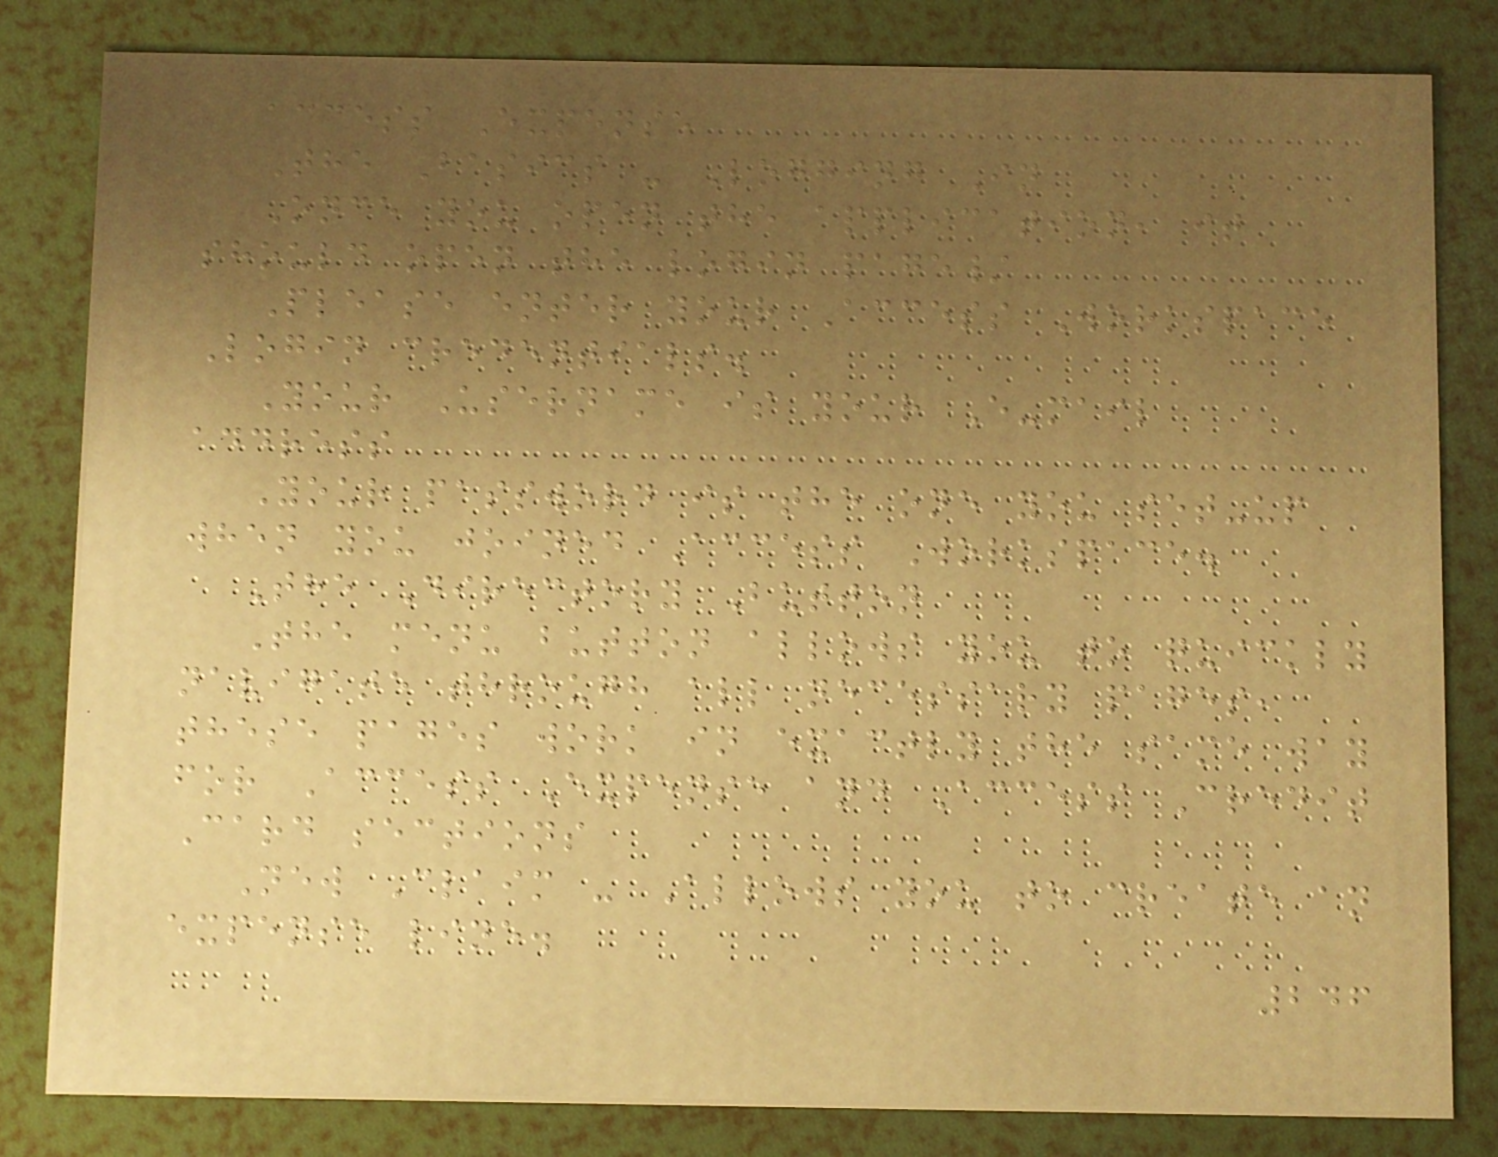access Expense
The Basics - Logging In
Once you open the application, it
should open the login page/
Please enter your Access Workspace
Login credentials.
Your Username is your E-mail
address
Your password is the one you set-up
when you joined Access Workspace.
The Directory Button
The menu button allows you to quickly
navigate through all necessary pages,
these pages work in exactly the same way
for Access Expense and Access Credit
Card sections
New Claim - Allows you to create an
expense line.
246
